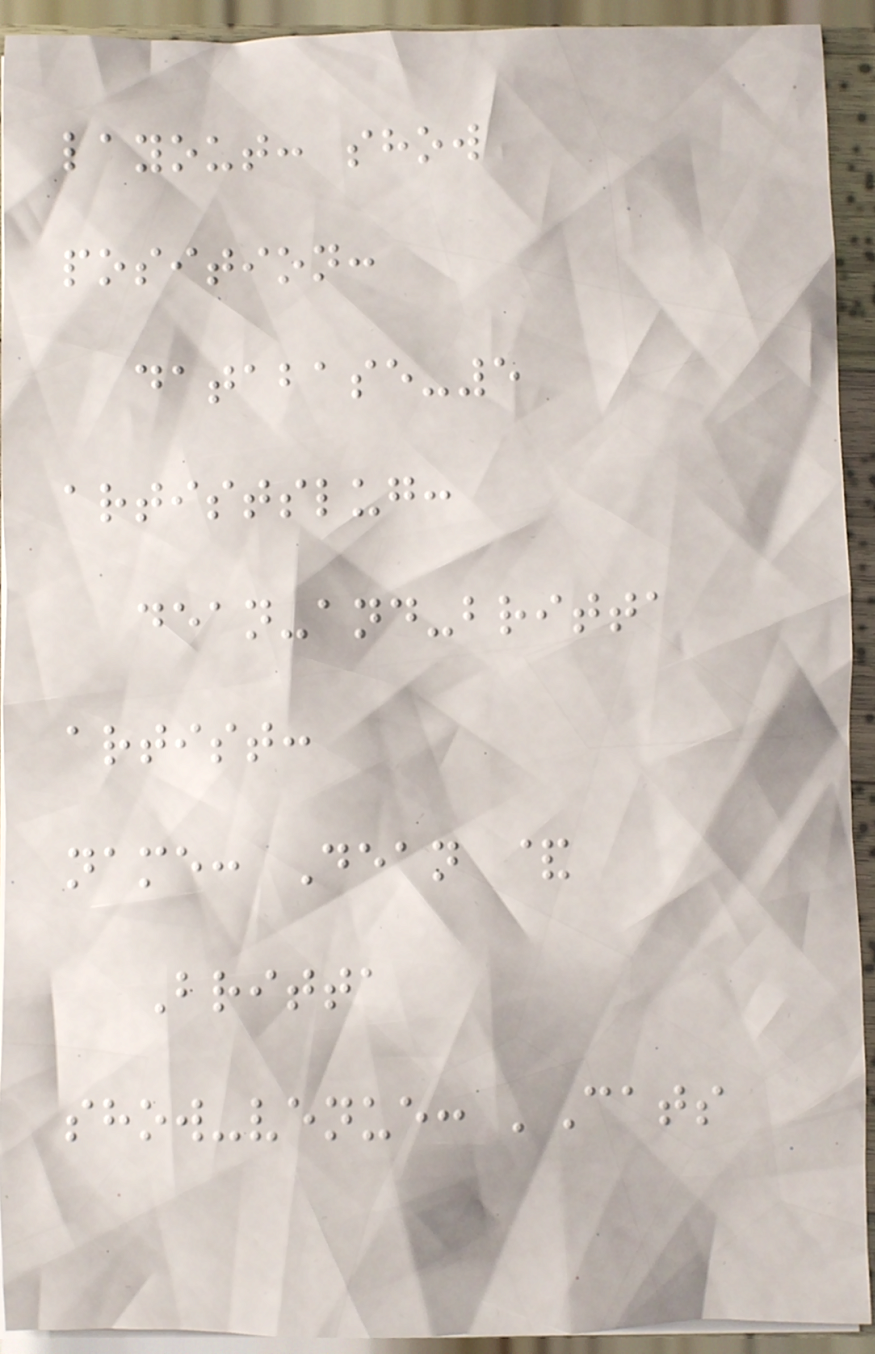layout: show
position:
database-5
artistslug:
dean-and-britta
artist:
name: Dean &
Britta
show-venue: 'Cats
